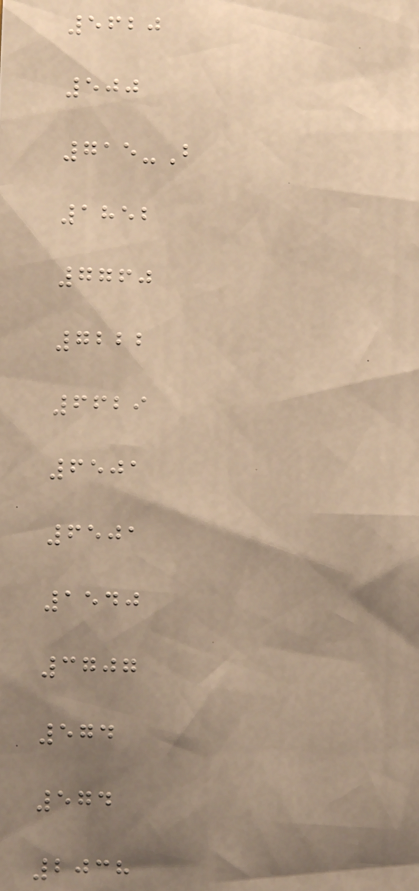5620
500
715-B
1852
7760
7222
6629
6501
6501
1540
3707
574
574
2038
